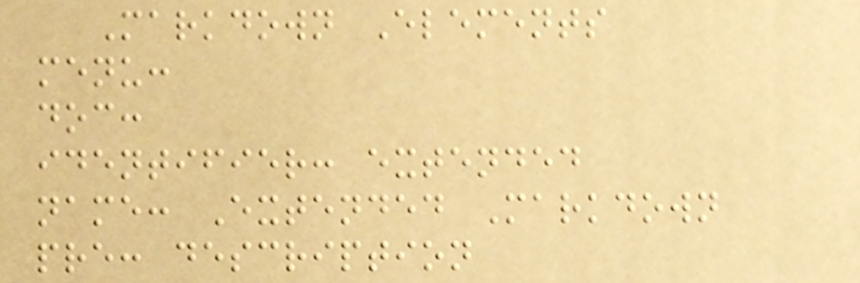Markdown Elements
menu:
doc:
identifier: extended
name: Extended Markdown
pre: description
